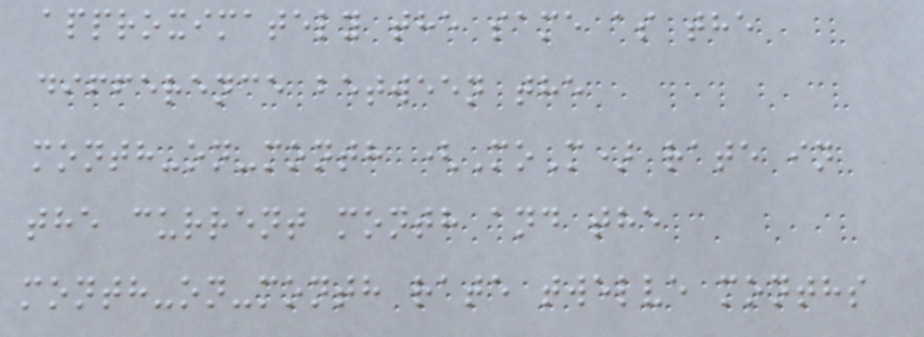approximately the same as the
difference between the
month-on-month (MoM) rate in
the current month and the
month-on-month rate twelve months
